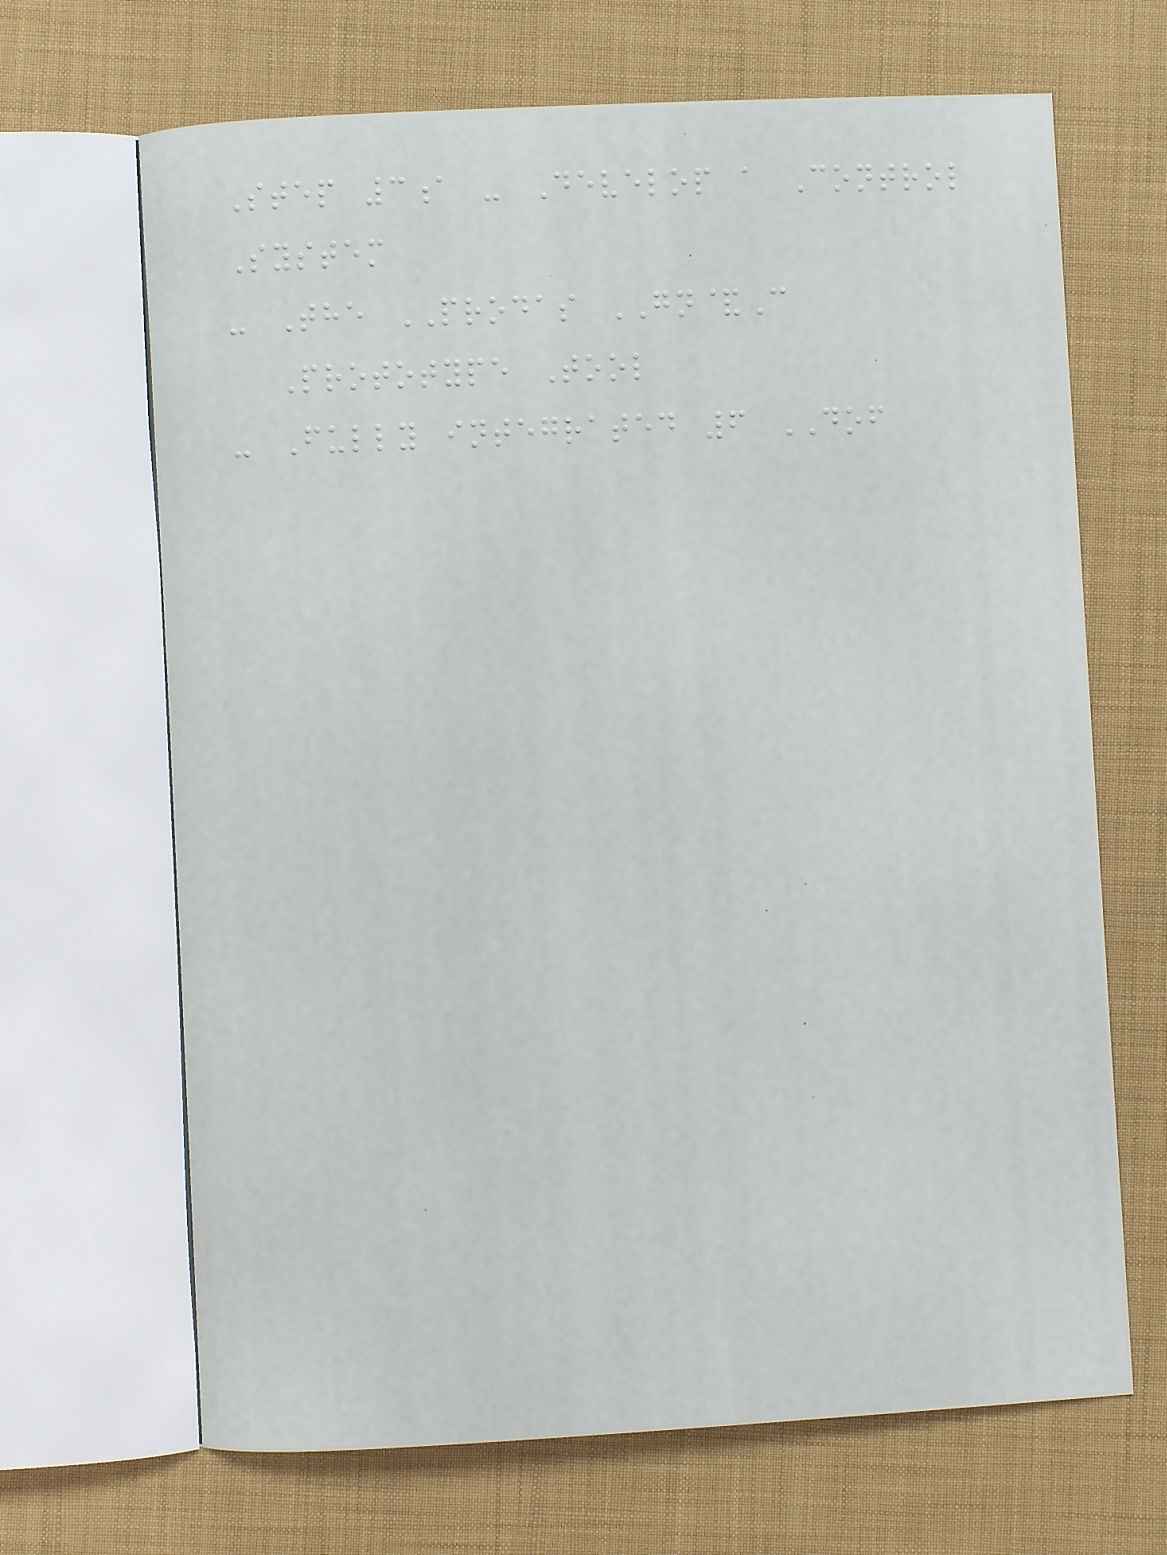Step 3a - Develop a Control
System
- The PRODAS GN&C
Prototype Tool
- Fully integrated 6 DOF
